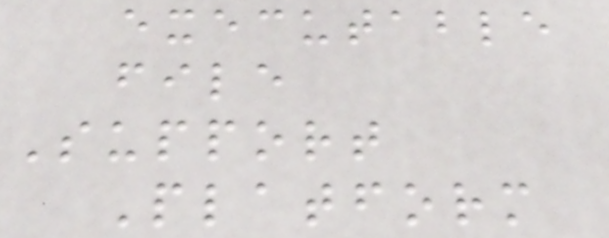executable
file
Support
Platform
